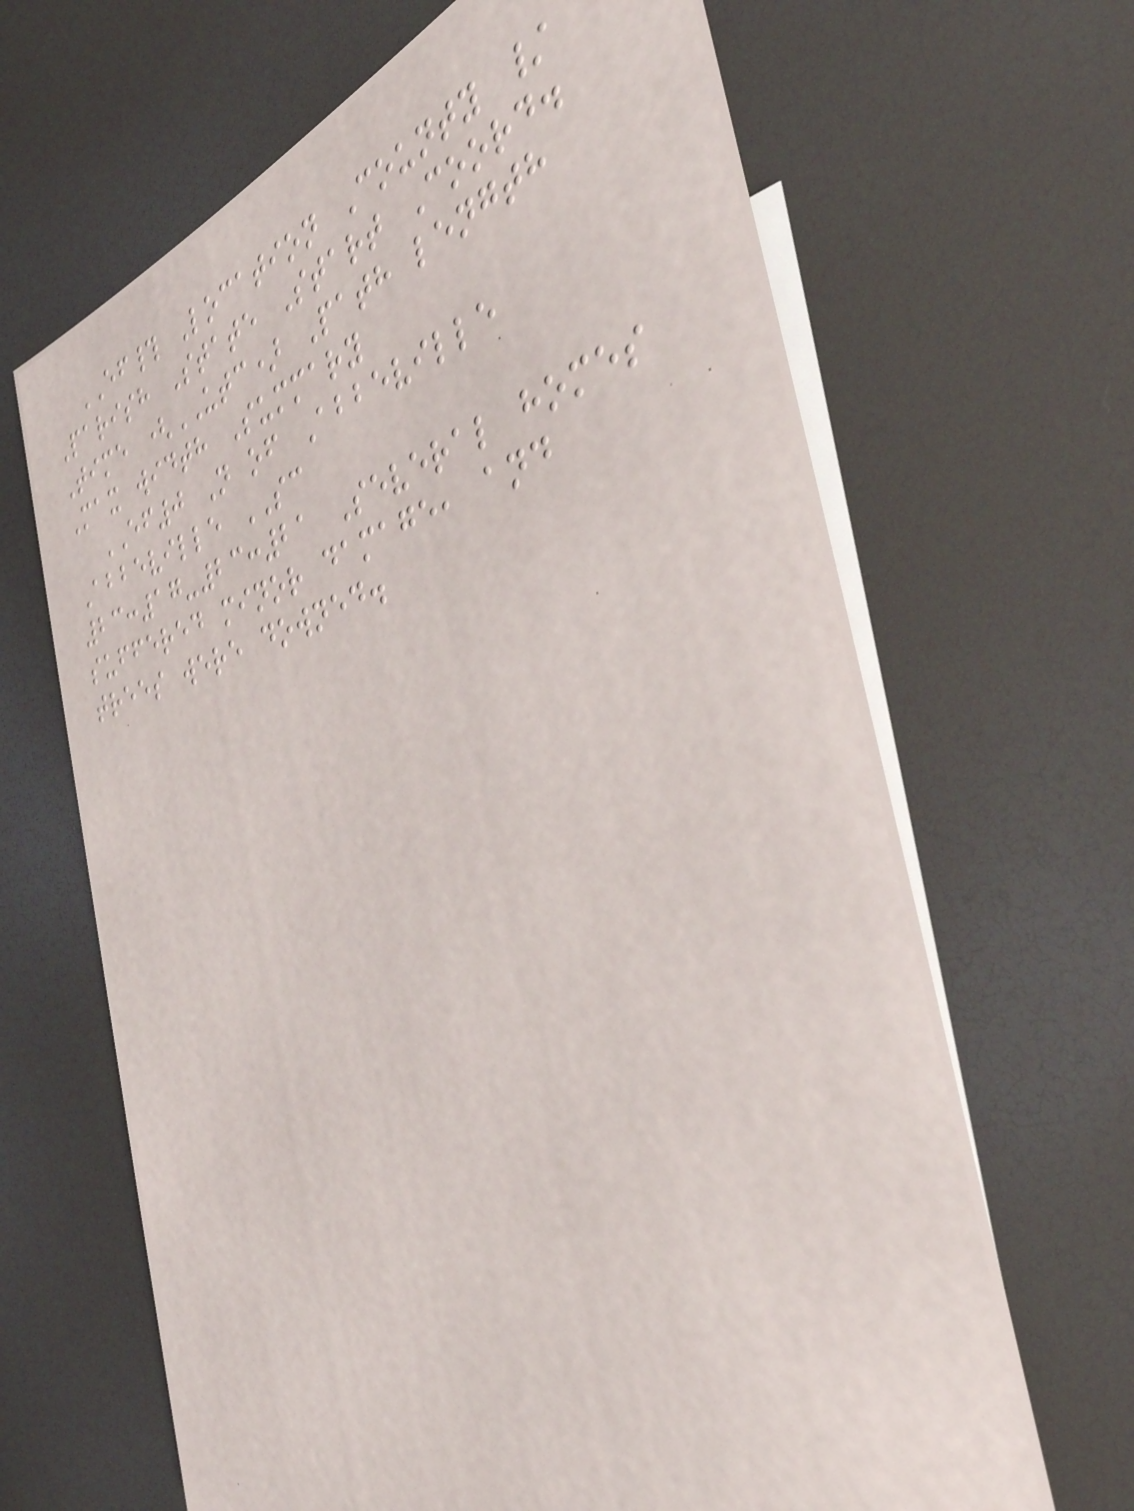EF# Location County /
Parish State Start Coord.
Time (UTC) Path length
Max width Summary
EF0 N of Abbeville
Abbeville SC
23:17-23:21 Several homes
suffered minor damage, and
trees were downed.
